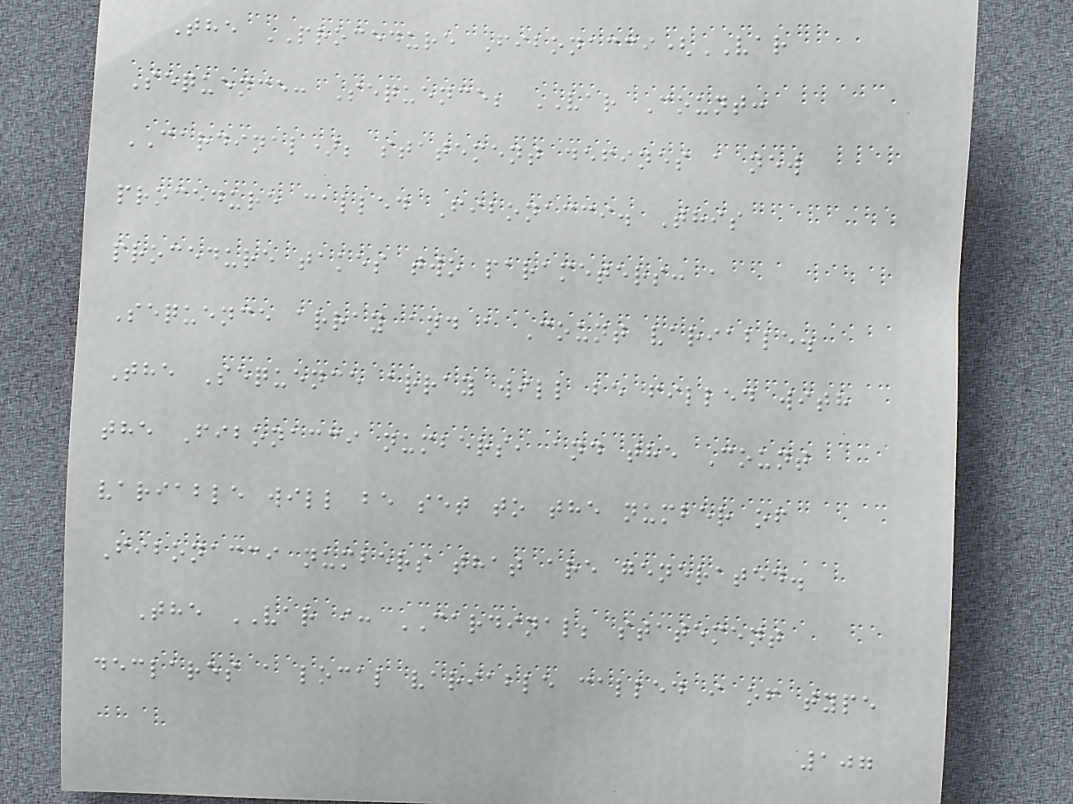The PROCEDURE Fibonacci(VAR
Sequence: Sequence; VAR Count:
CARDINAL); statement defines a new
procedure called Fibonacci. This
procedure takes two parameters: a
Sequence array and a Count variable.
The Sequence array will be filled with
the Fibonacci numbers, and the Count
variable will be set to the number of
Fibonacci numbers that are generated.
The VAR i: CARDINAL; statement
declares a local variable called i of type
107
